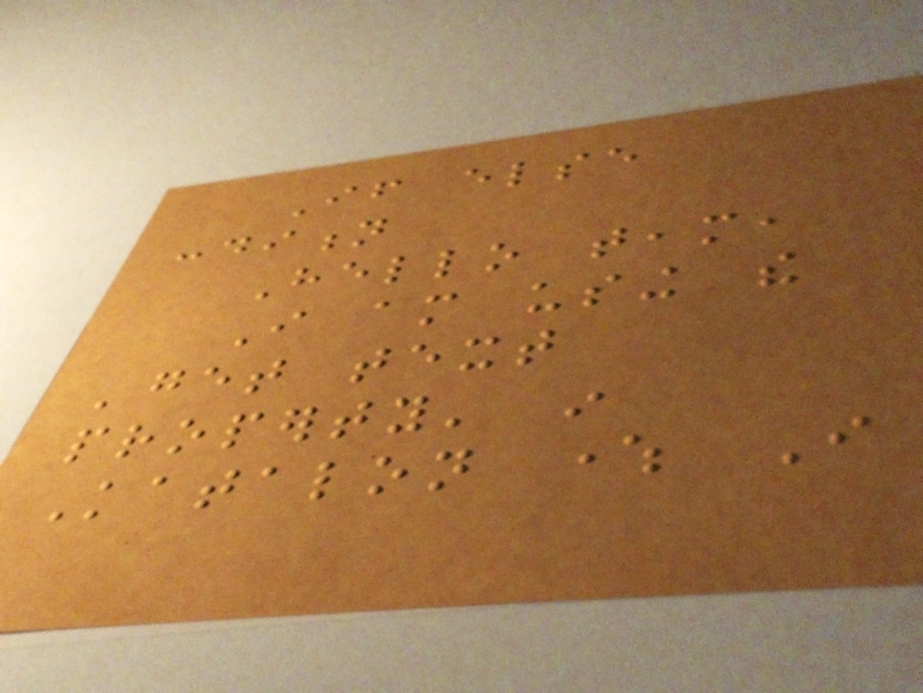If else
condition
Hello team,
I am using the
'get text
property' in
Katalon where I
